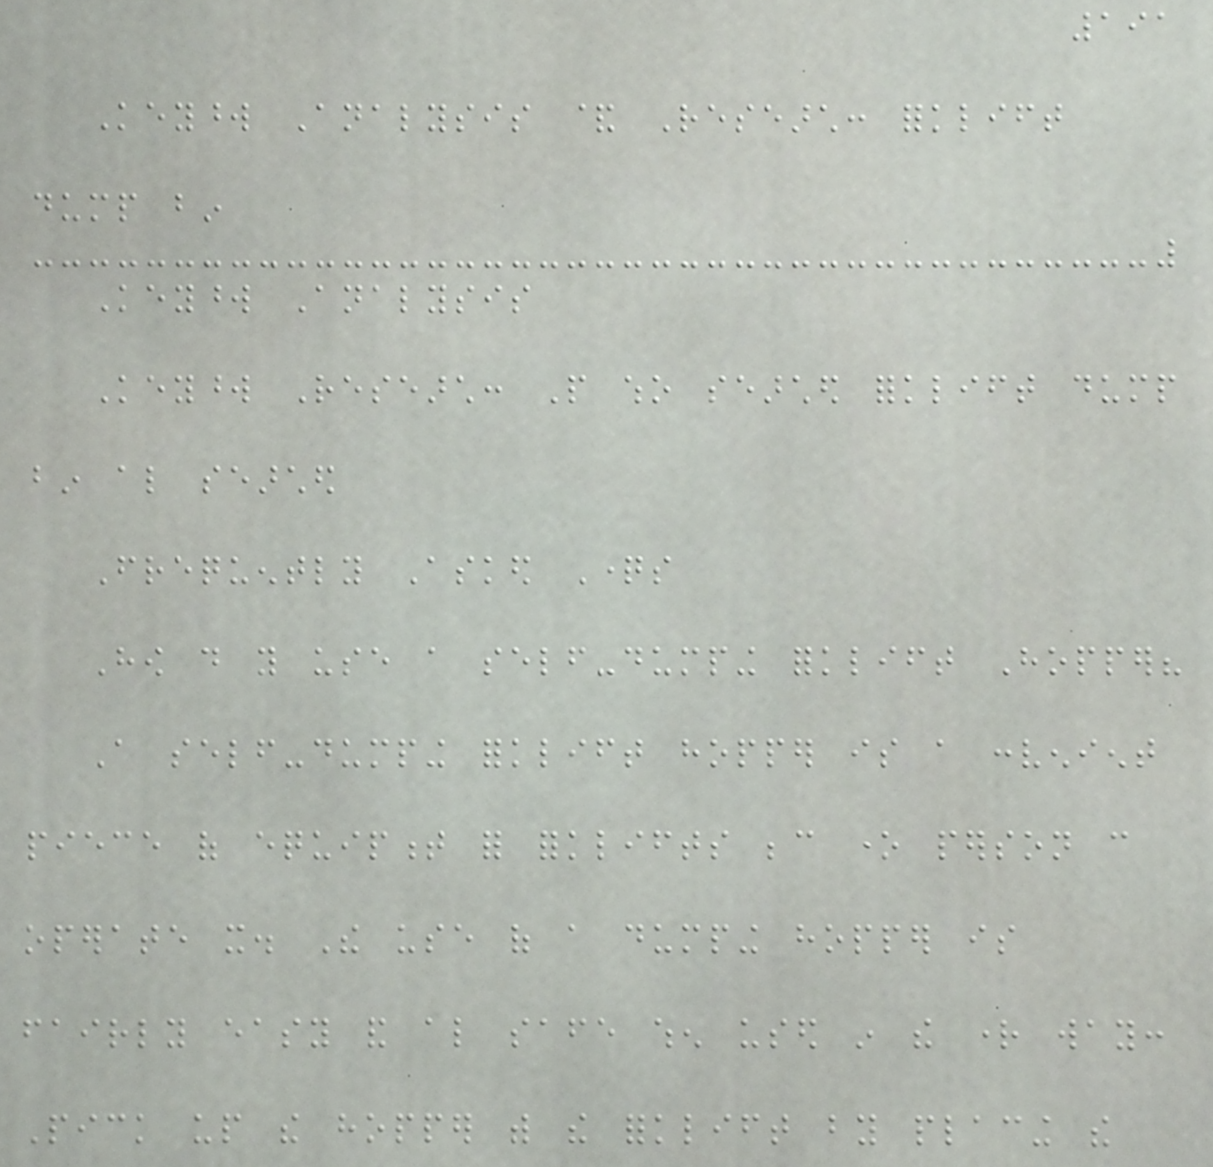191
Keyword Analysis & Research: forklift
dump bin
Keyword Analysis
Keyword Research: People who searched forklift dump
bin also searched
Frequently Asked Questions
How do you use a self-dumping forklift Hopper?
A self-dumping forklift hopper is a convenient
piece of equipment for forklifts because one person can
operate it. The use of a dumping hopper is
fairly easy and also safe when used in the right way:
Pick up the hopper with the forklift by placing the
